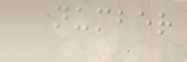number
